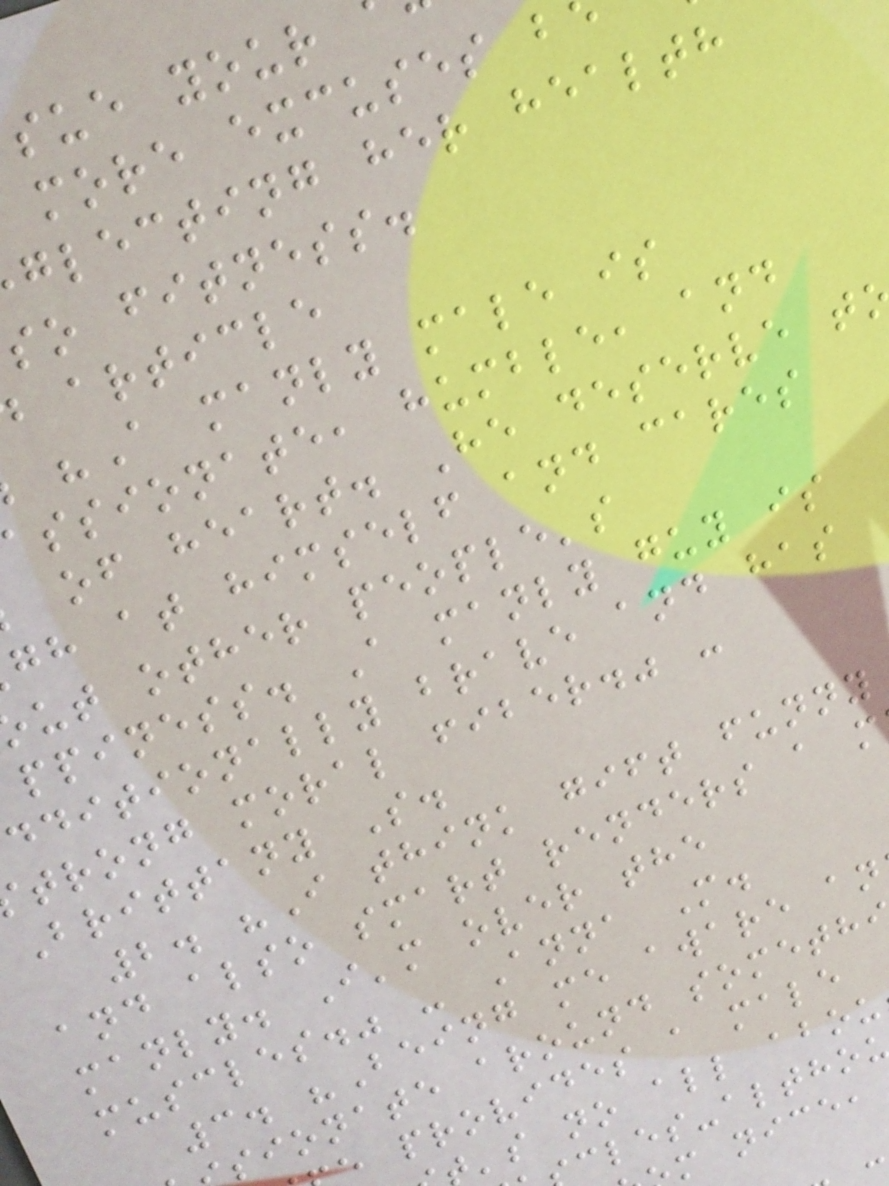sue your
more excuses b
glecting her health
so fitness.
article
"A manly male is
assionate, humble, and
of heart. He deserve t
gh at himself and cares
ut other people's
ppiness. A manly guy is
dditionally brave and has
trong moral fiber." -
Brittany S.
2. "I think gift funny
and also smart renders a m
manly. I'm over the
muscles." - Anna M.
3. "Being me aware an
sionate around someth
e provides a male
's no all abou
